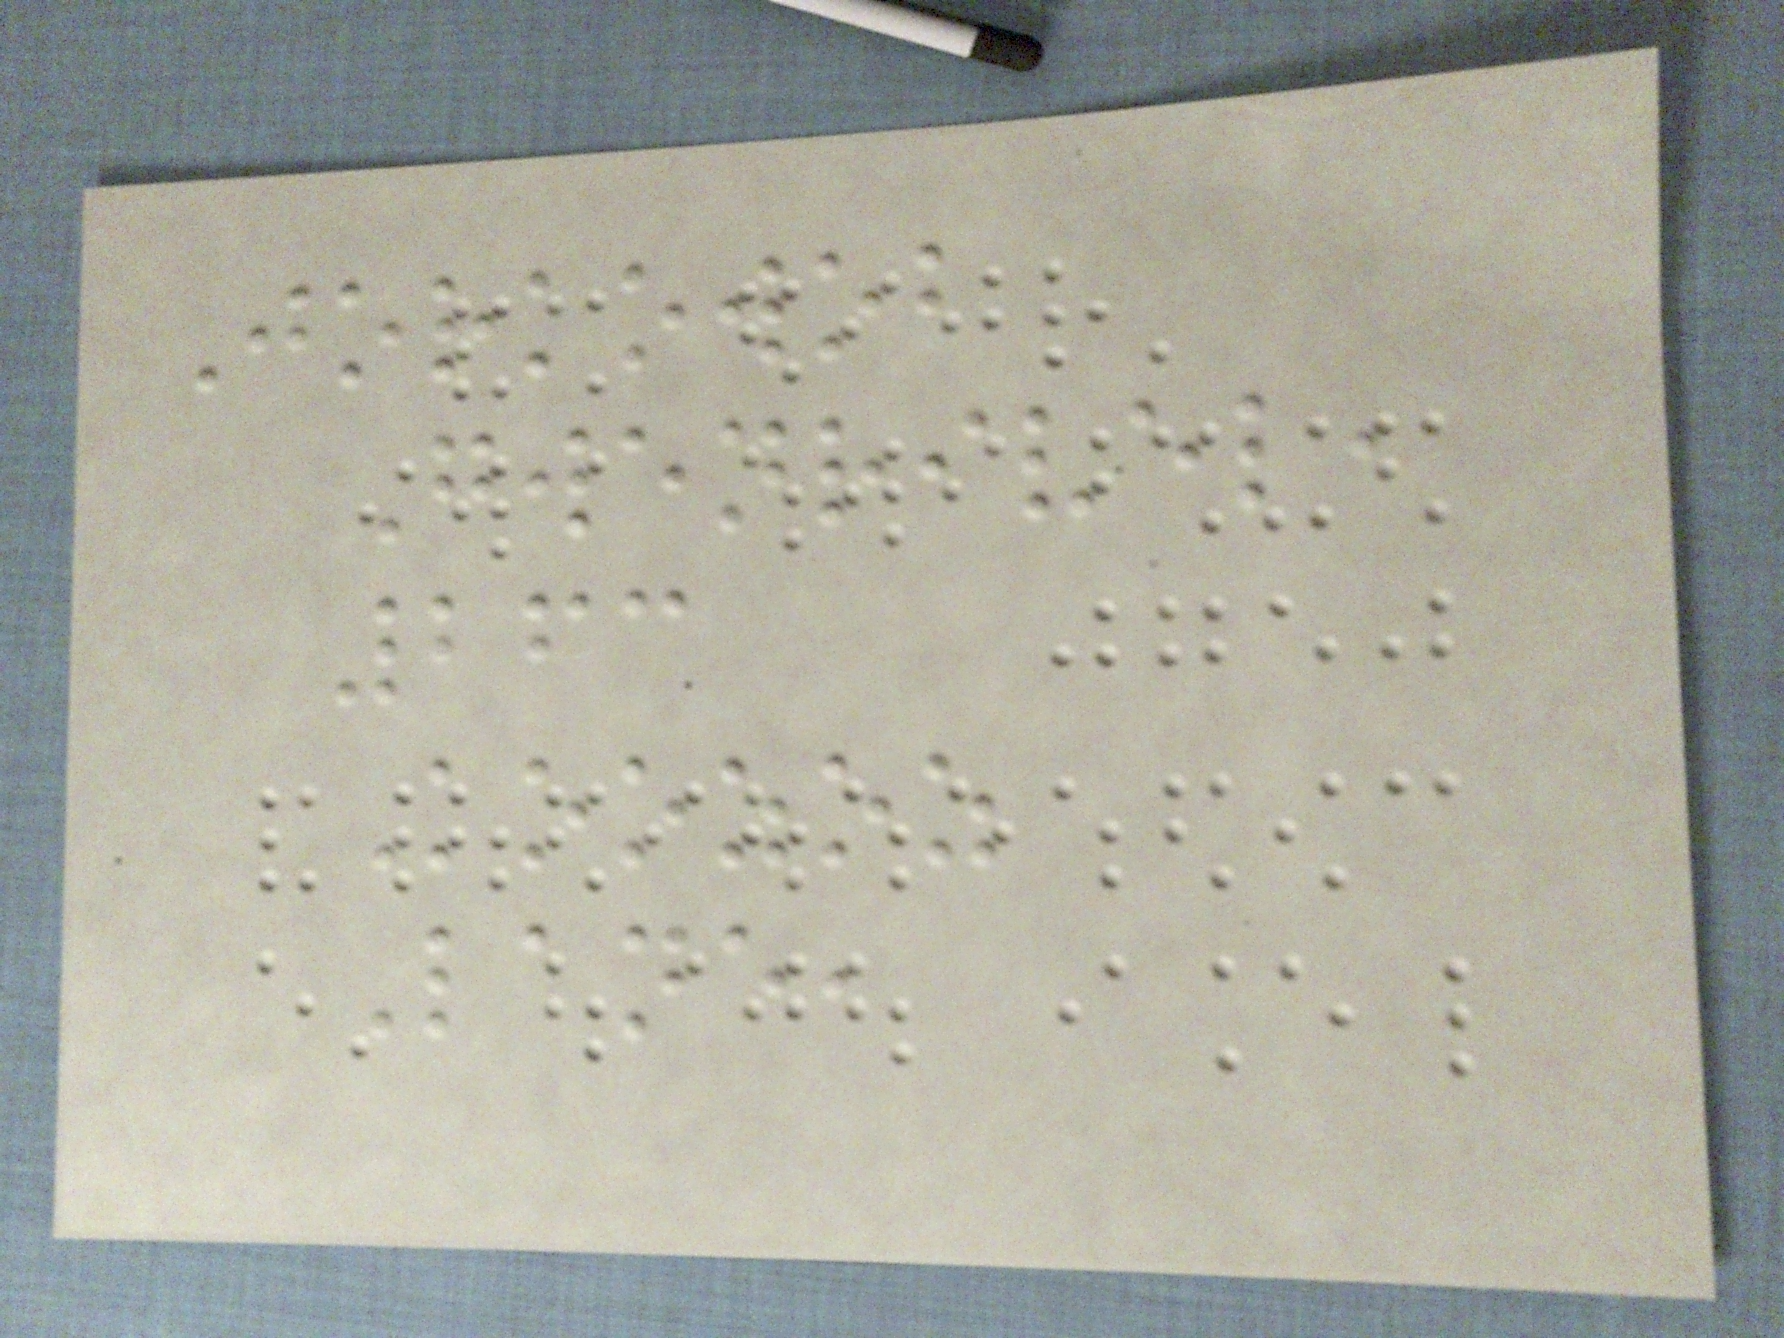Jorkowob
Gwenrivel,
263
Koozoz
Lane,
